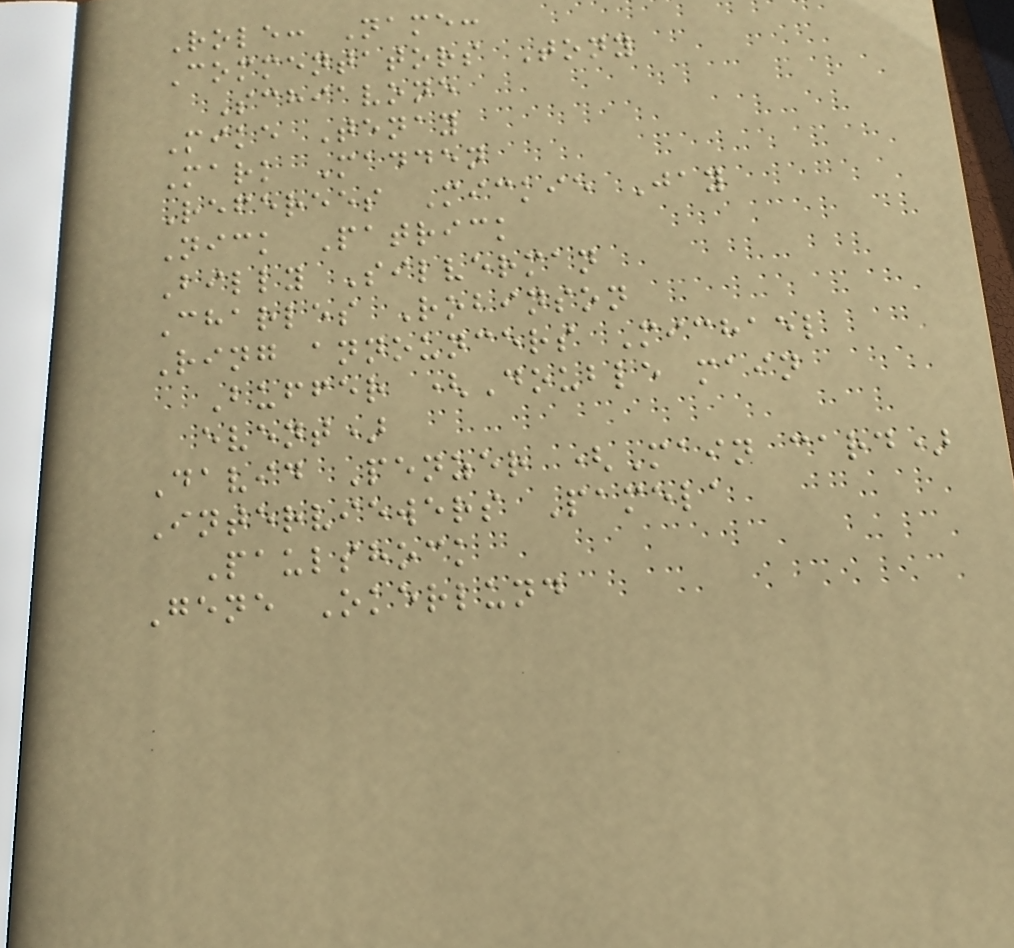Role: Name:
Commentators Tony
Schiavone
Mike Tenay
Mark Madden
Referees Mickie Jay
Nick Patrick
Billy Silverman
Charles Robinson
Ring announcers Michael
Buffer (Double main
event)
David Penzer (Main card)
Interviewers Pamela
Paulshock
Gene Okerlund
